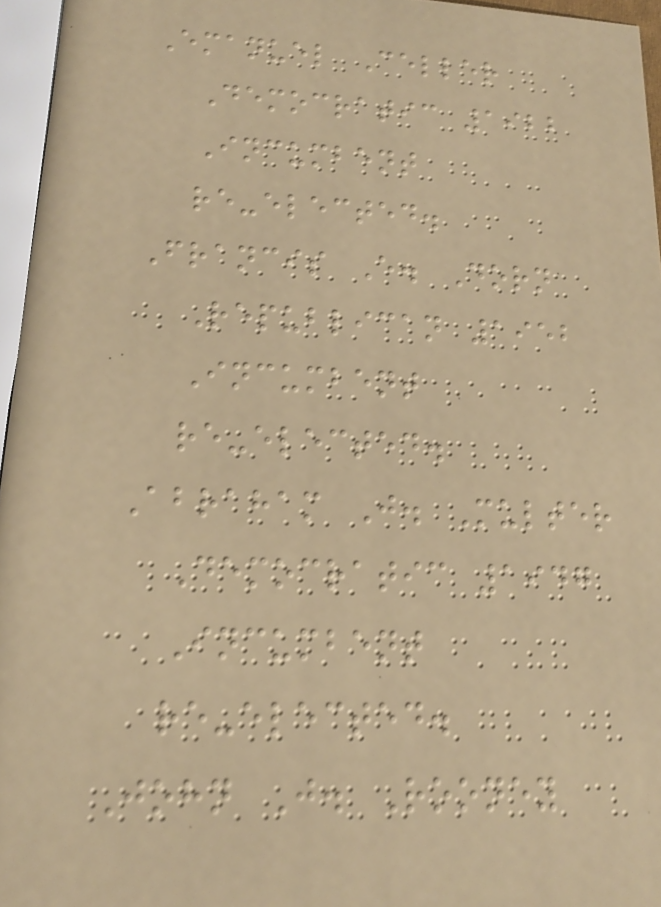Emanuel Celler
Democratic 1922
Incumbent
re-elected.
Francis E. Dorn
Republican 1952
Incumbent
re-elected.
Abraham J. Multer
Democratic 1947
Incumbent
re-elected.
John J. Rooney
